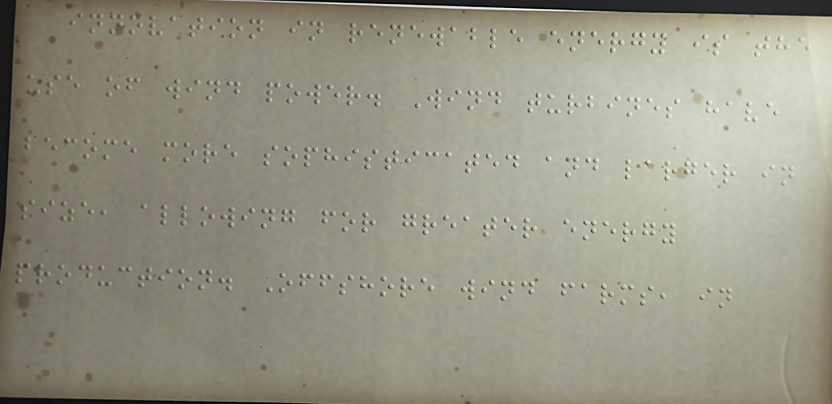innovation in renewable energy is the
use of wind power. Wind turbines have
become more sophisticated and larger in
size, allowing for greater energy
production. Offshore wind farms, in
